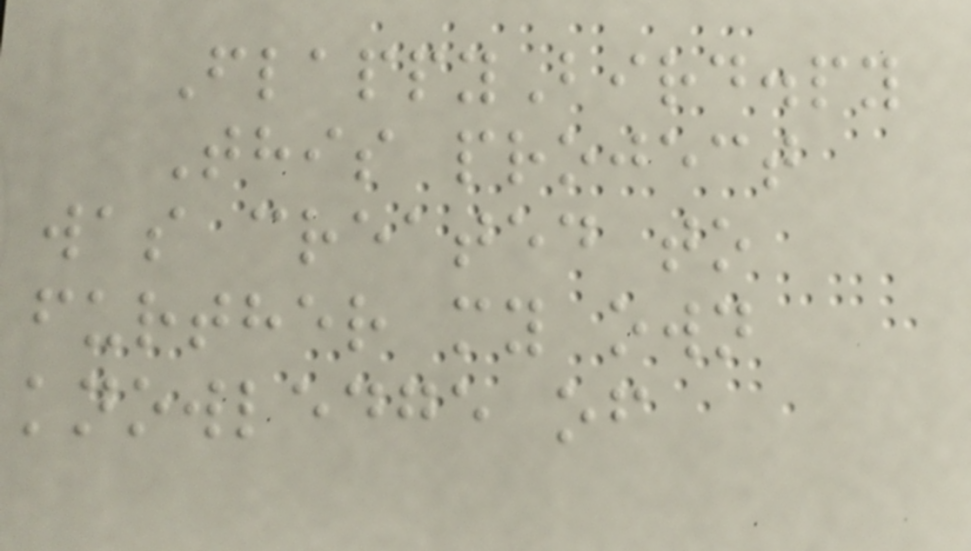FlappyBird.py
This project
was created to
further my own
knowledge of
